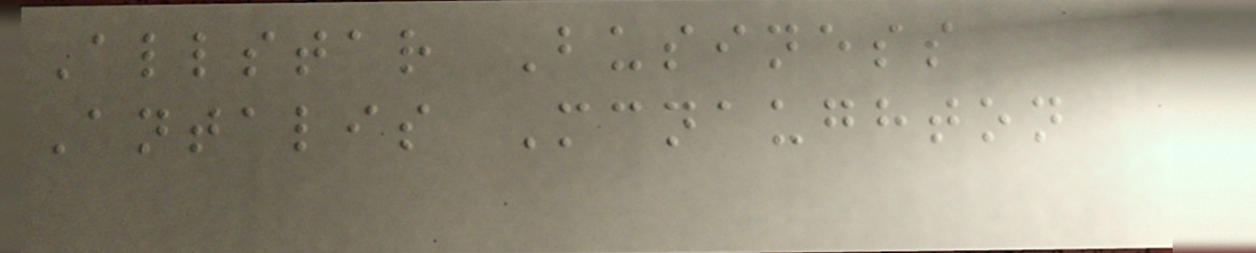Allstar Business
Antalis Mcnaughton
